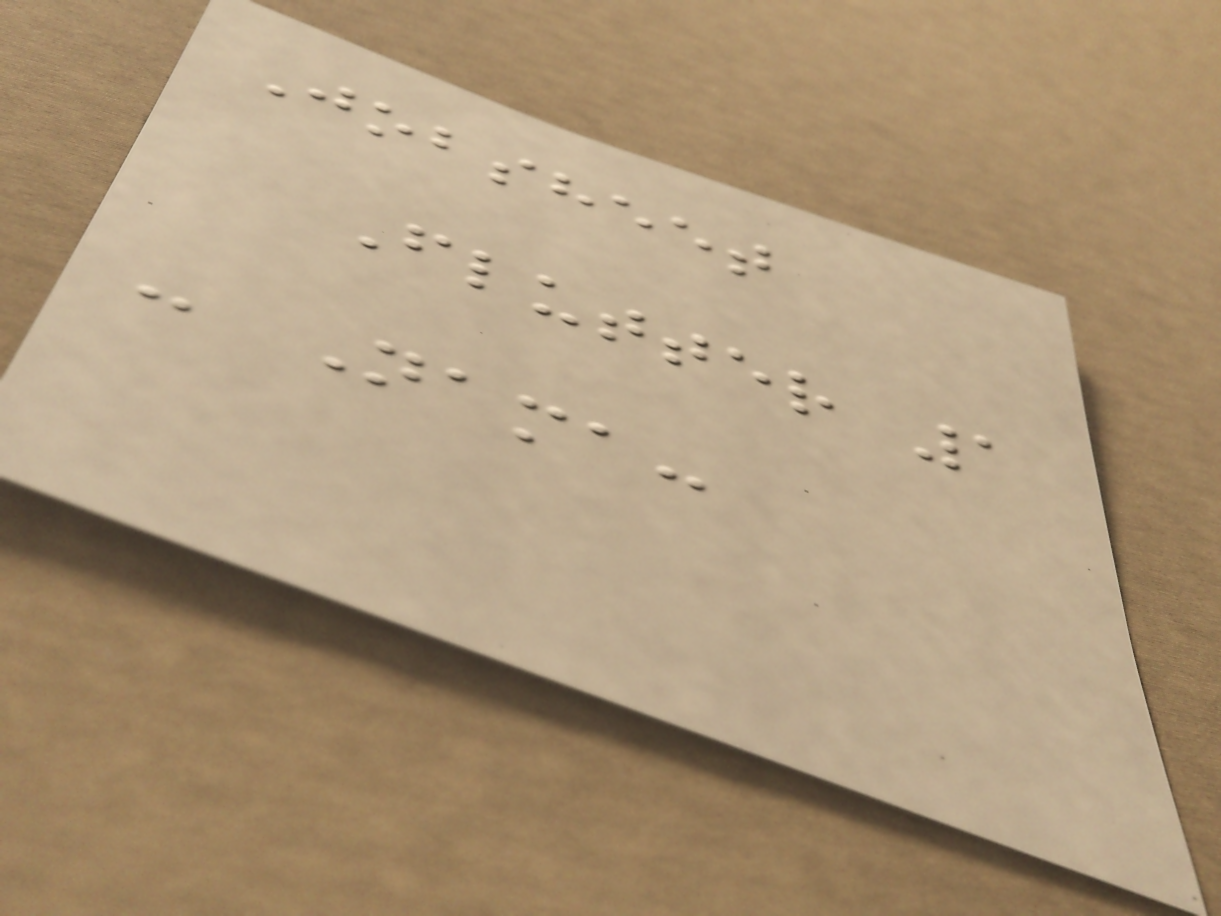Jobsheet
Flutter 1
- Nama:
